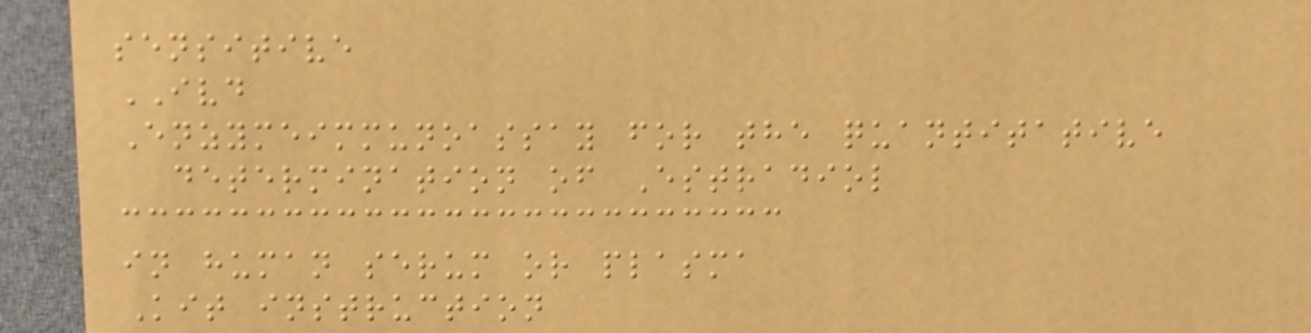sensitive
IVD
Enzymeimmunoassay for the quantitative
determination of Estradiol
in human serum or plasma
Kit instruction
